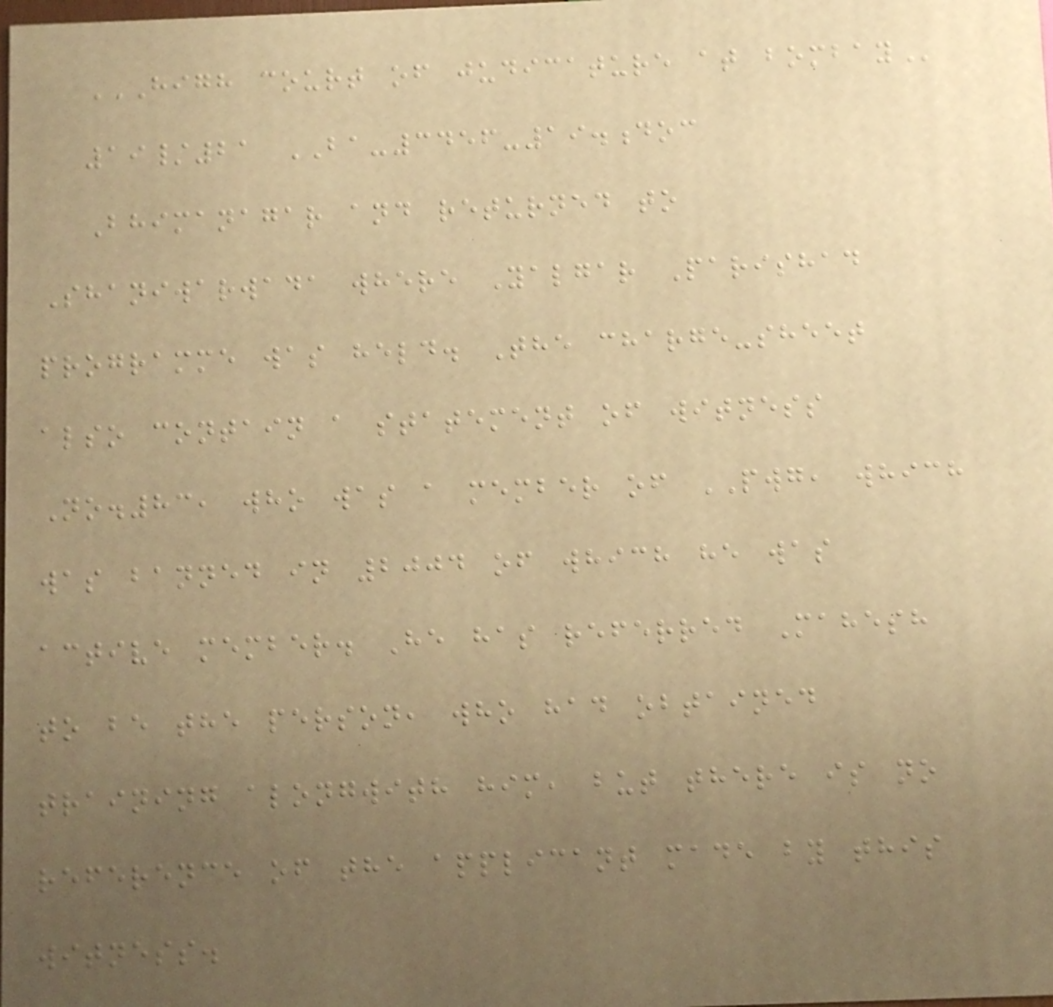HIGH COURT OF JUDICATURE AT BOMBAY
19/21 BA-3456-19.doc
Bhimanagar and returned to
Shaniwarwada where Yalgar Parishad
programme was held. The charge-sheet
also contain a statement of witness
No.83, who was a member of PWG, which
was banned in 2004 of which he was
active member. He has referred Mahesh
to be the person, who had obtained
training alongwith him, but there is no
reference of the applicant made by this
witness.
